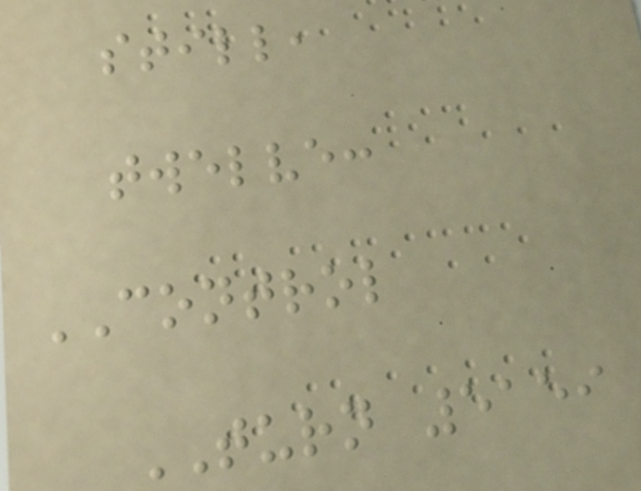still,
twelve:
CONTROL
TURN 5159
